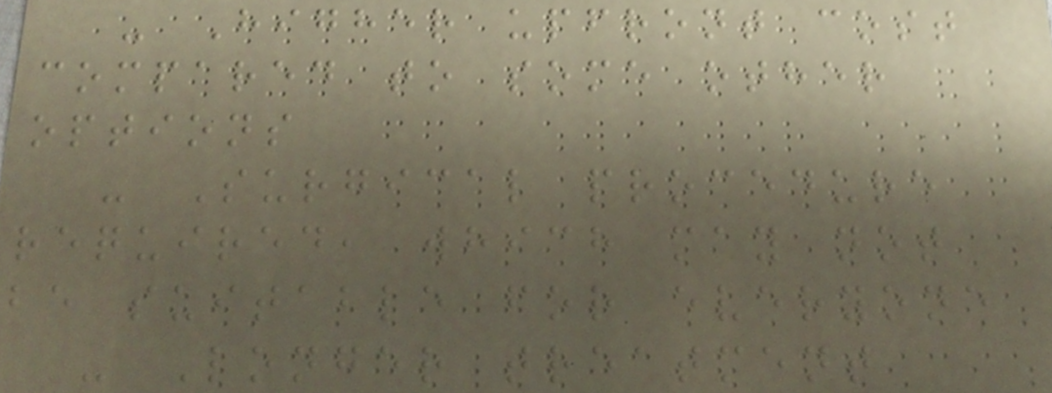- Higher upfront cost
compared to some other
options
- Surgical procedure
required, which may not
be suitable for everyone
- Longer treatment
